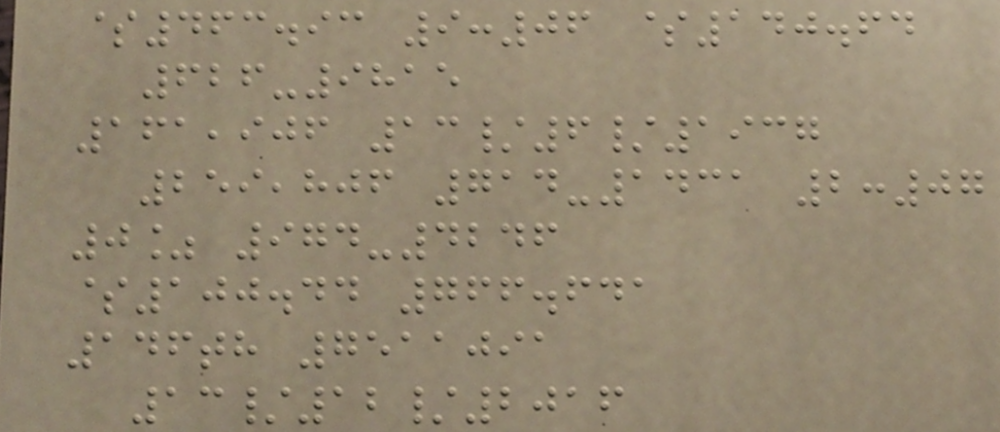$463.93 9:06 $140.64
626-9815
161,906 13/6/1937
259,806 714-1431 2:07
0% 974-4246
$100.44 766.641
146th 7511091
13/12/2016
